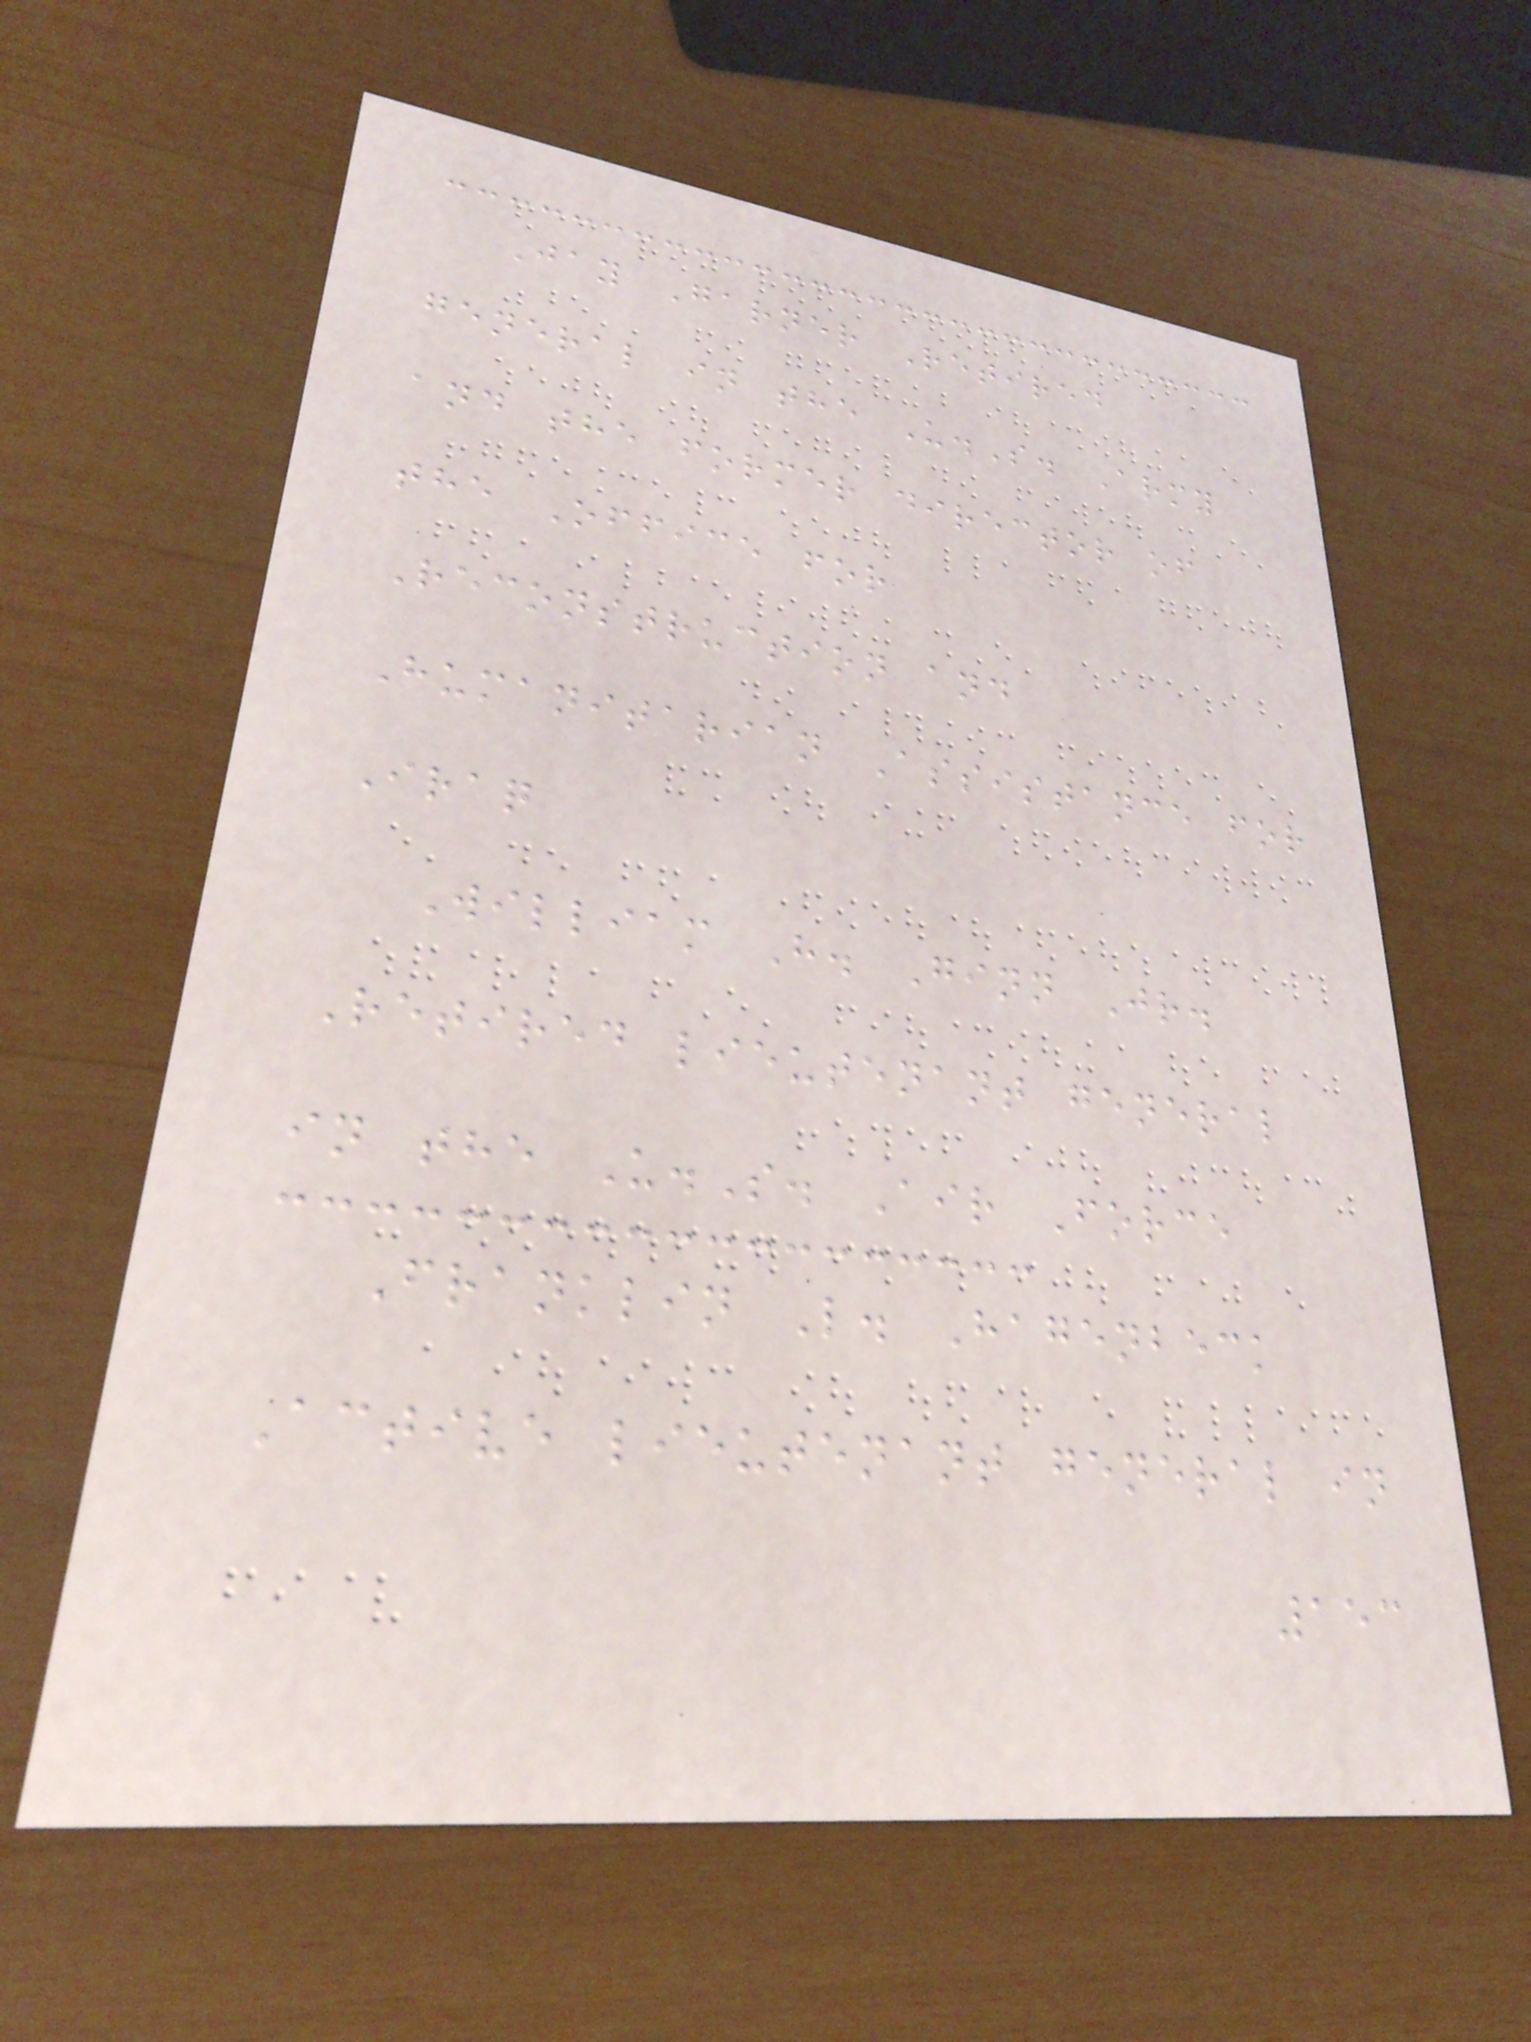Jay Garner Retired
general in the U.S. Army
and the former director of
the Office for
Reconstruction and
Humanitarian Assistance for
Iraq
William H. Ginn Jr.
Retired lieutenant general
in the U.S. Air Force
Franklin L. Hagenbeck
Active lieutenant general in
153
